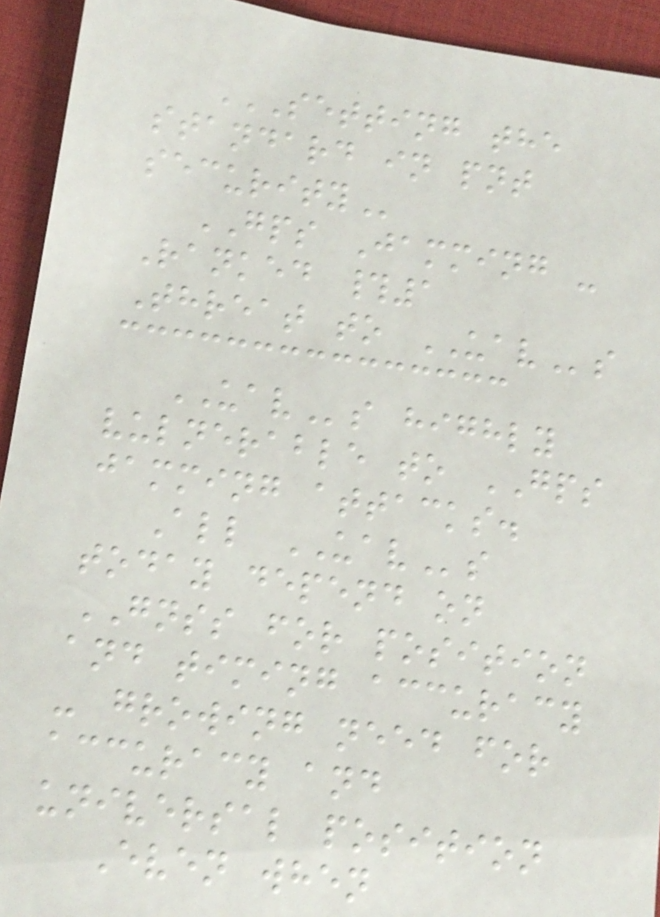SETTING THE
STANDARD IN PNT
SECURITY
GPS Jamming -
Ranked #1
Threat to UAVs
UAVs highly
vulnerable to GPS
jamming attacks.
All UAVs
today depend on
GNSS for position
and timing accuracy
- growing need for
accuracy and
universal position
Even when
